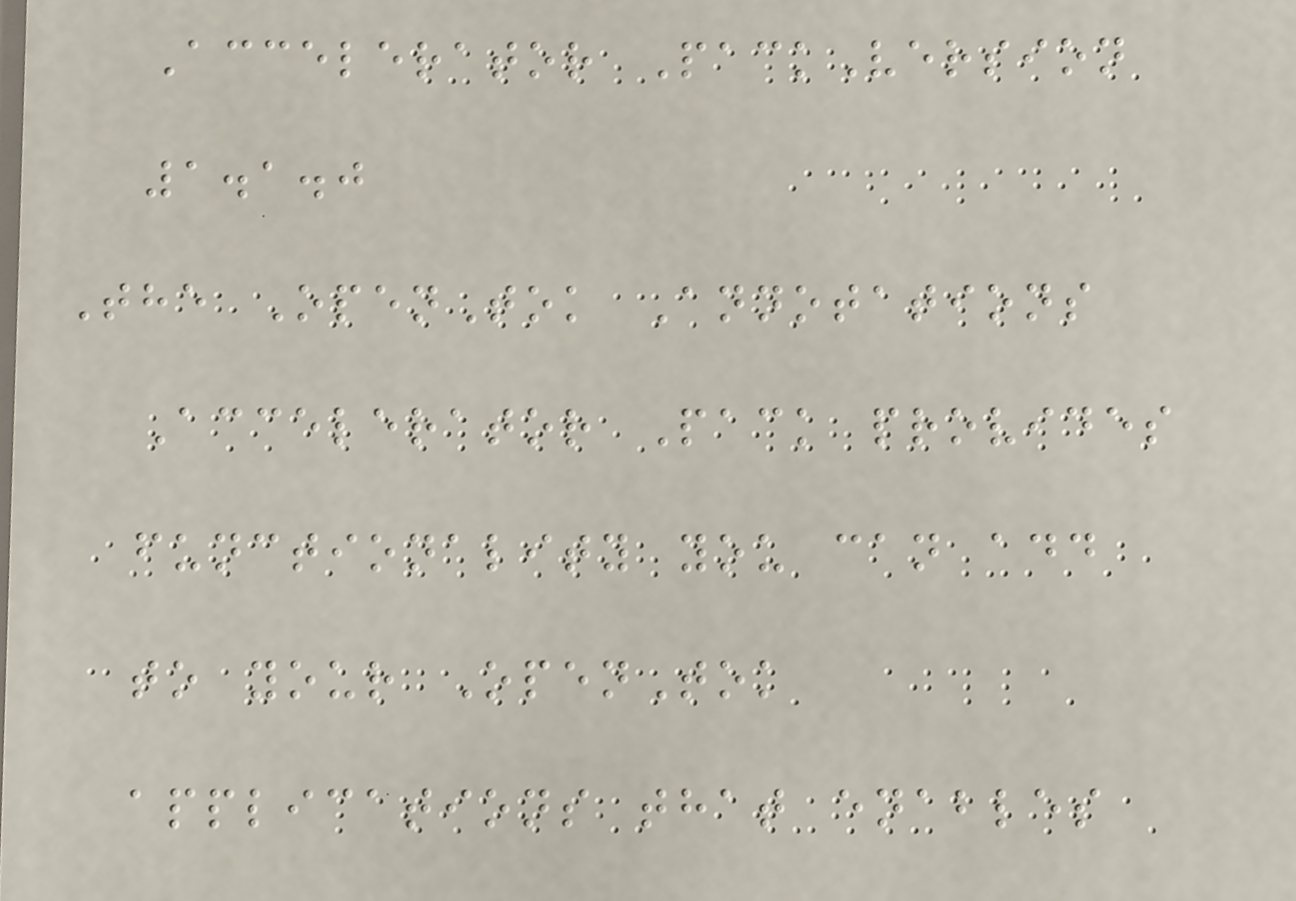Accelerator PackVersion
1.1.0
The OpenTok Annotations
Accelerator Pack provides
functionality you can add
to your OpenTok
applications that enables
